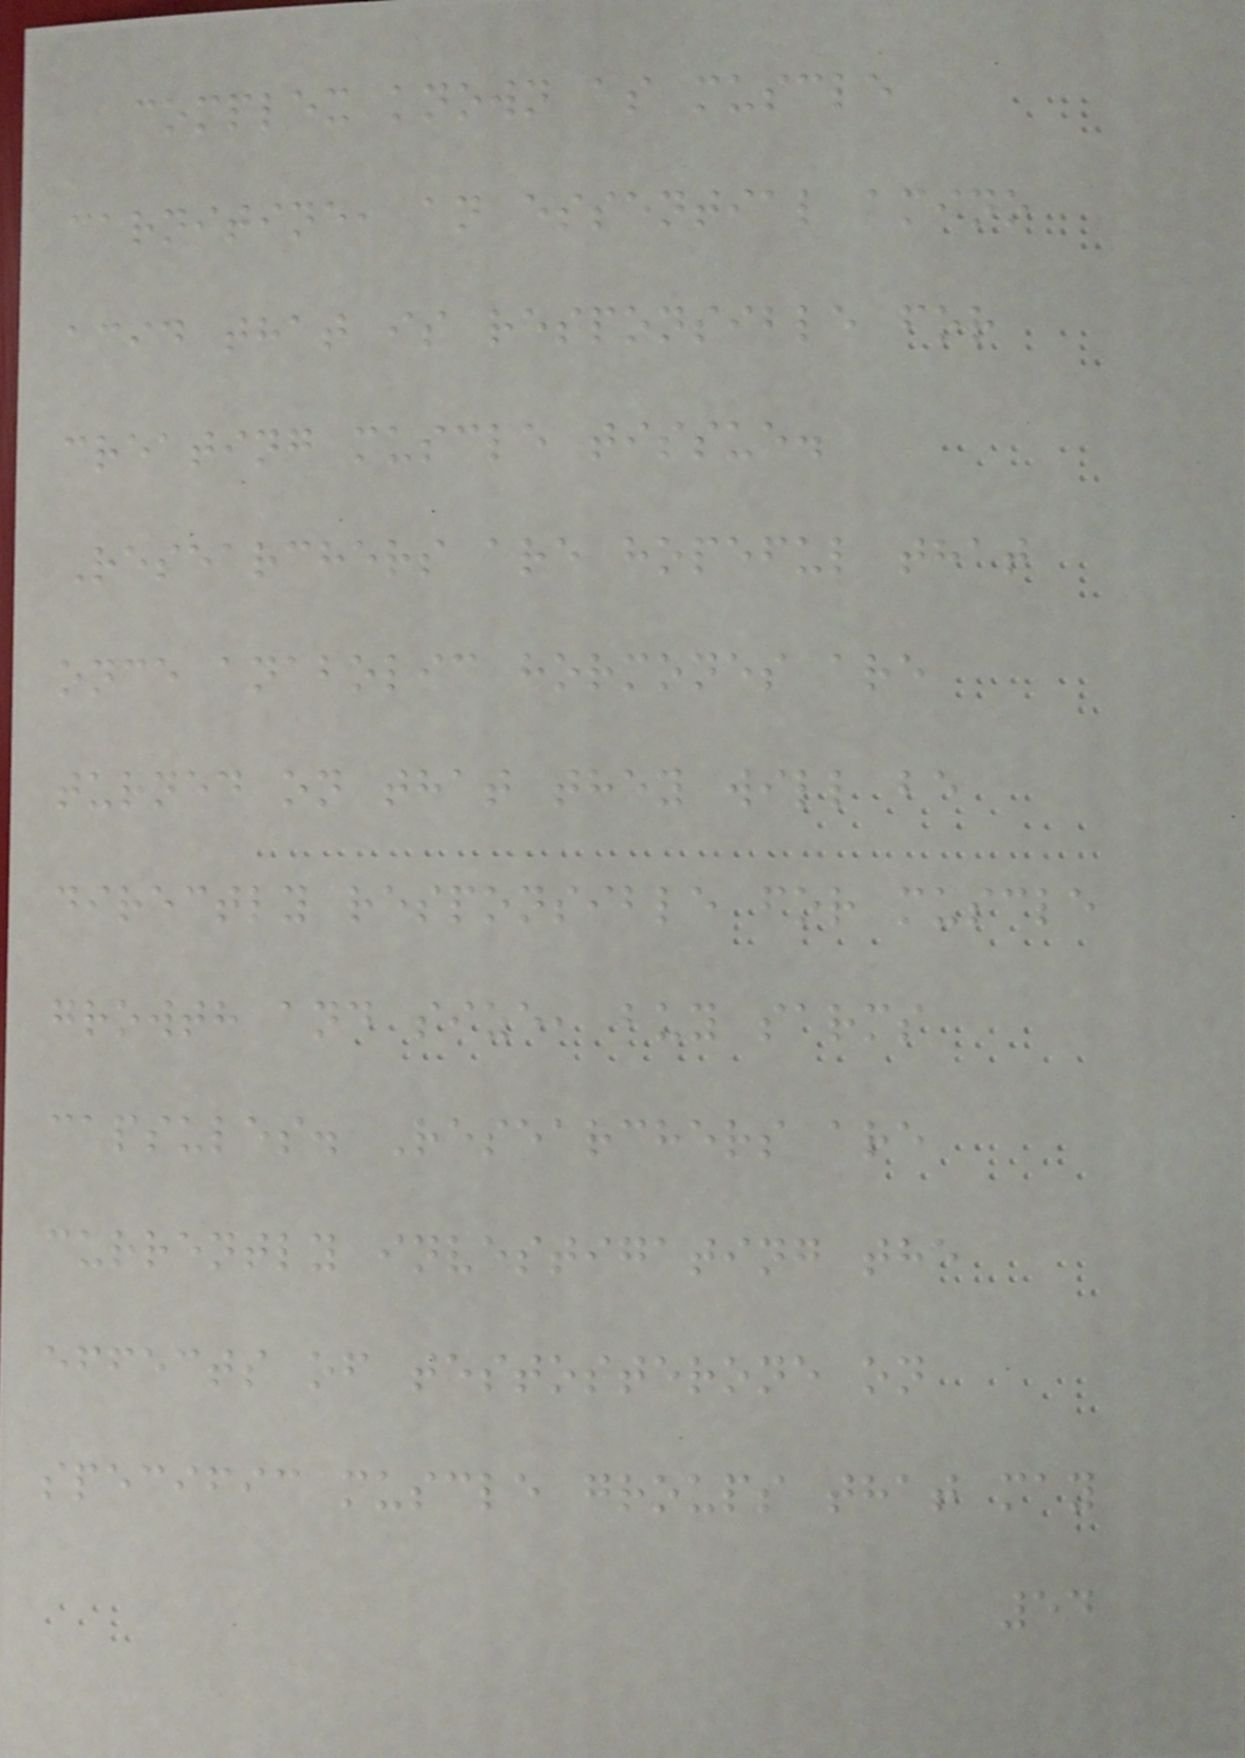complex known as muscle
carnitine, an essential amino
acid that is responsible for
creating muscle tissue.
Researchers are hopeful that
once anabolic hormones are
turned on that they will be
directly responsible for muscle
growth and size, buy sarms
capsules. Researchers are
currently investigating the
effects of testosterone on
specific muscle groups that may
54
